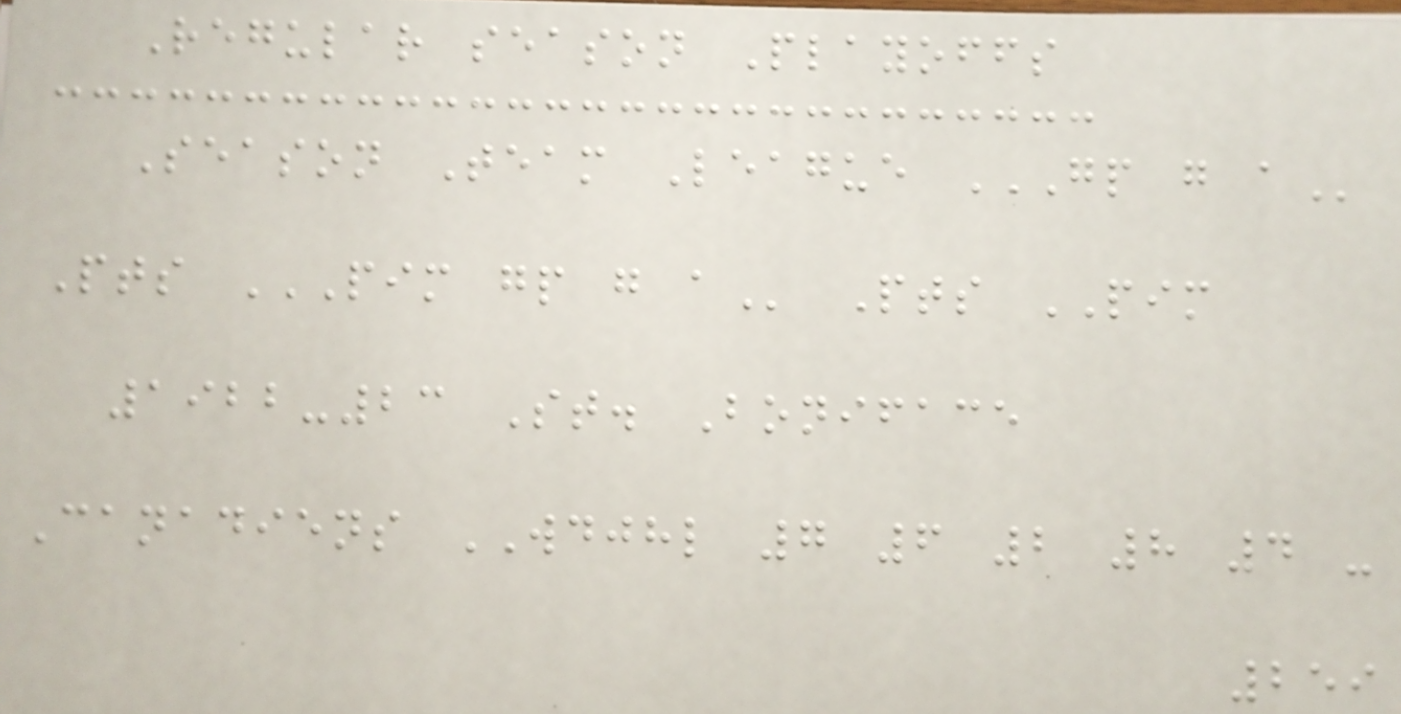Regular season Playoffs
Season Team League GP G A
Pts PIM GP G A Pts PIM
1922-23 St. Boniface
Canadiens WDJHL 7 6 2 8 4 -
259
